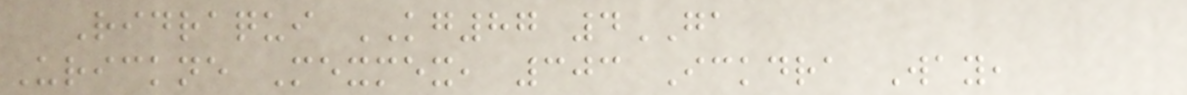Ridraqui KG87 4GA
Urickne Mexmex, 303 Ickdra Way,
